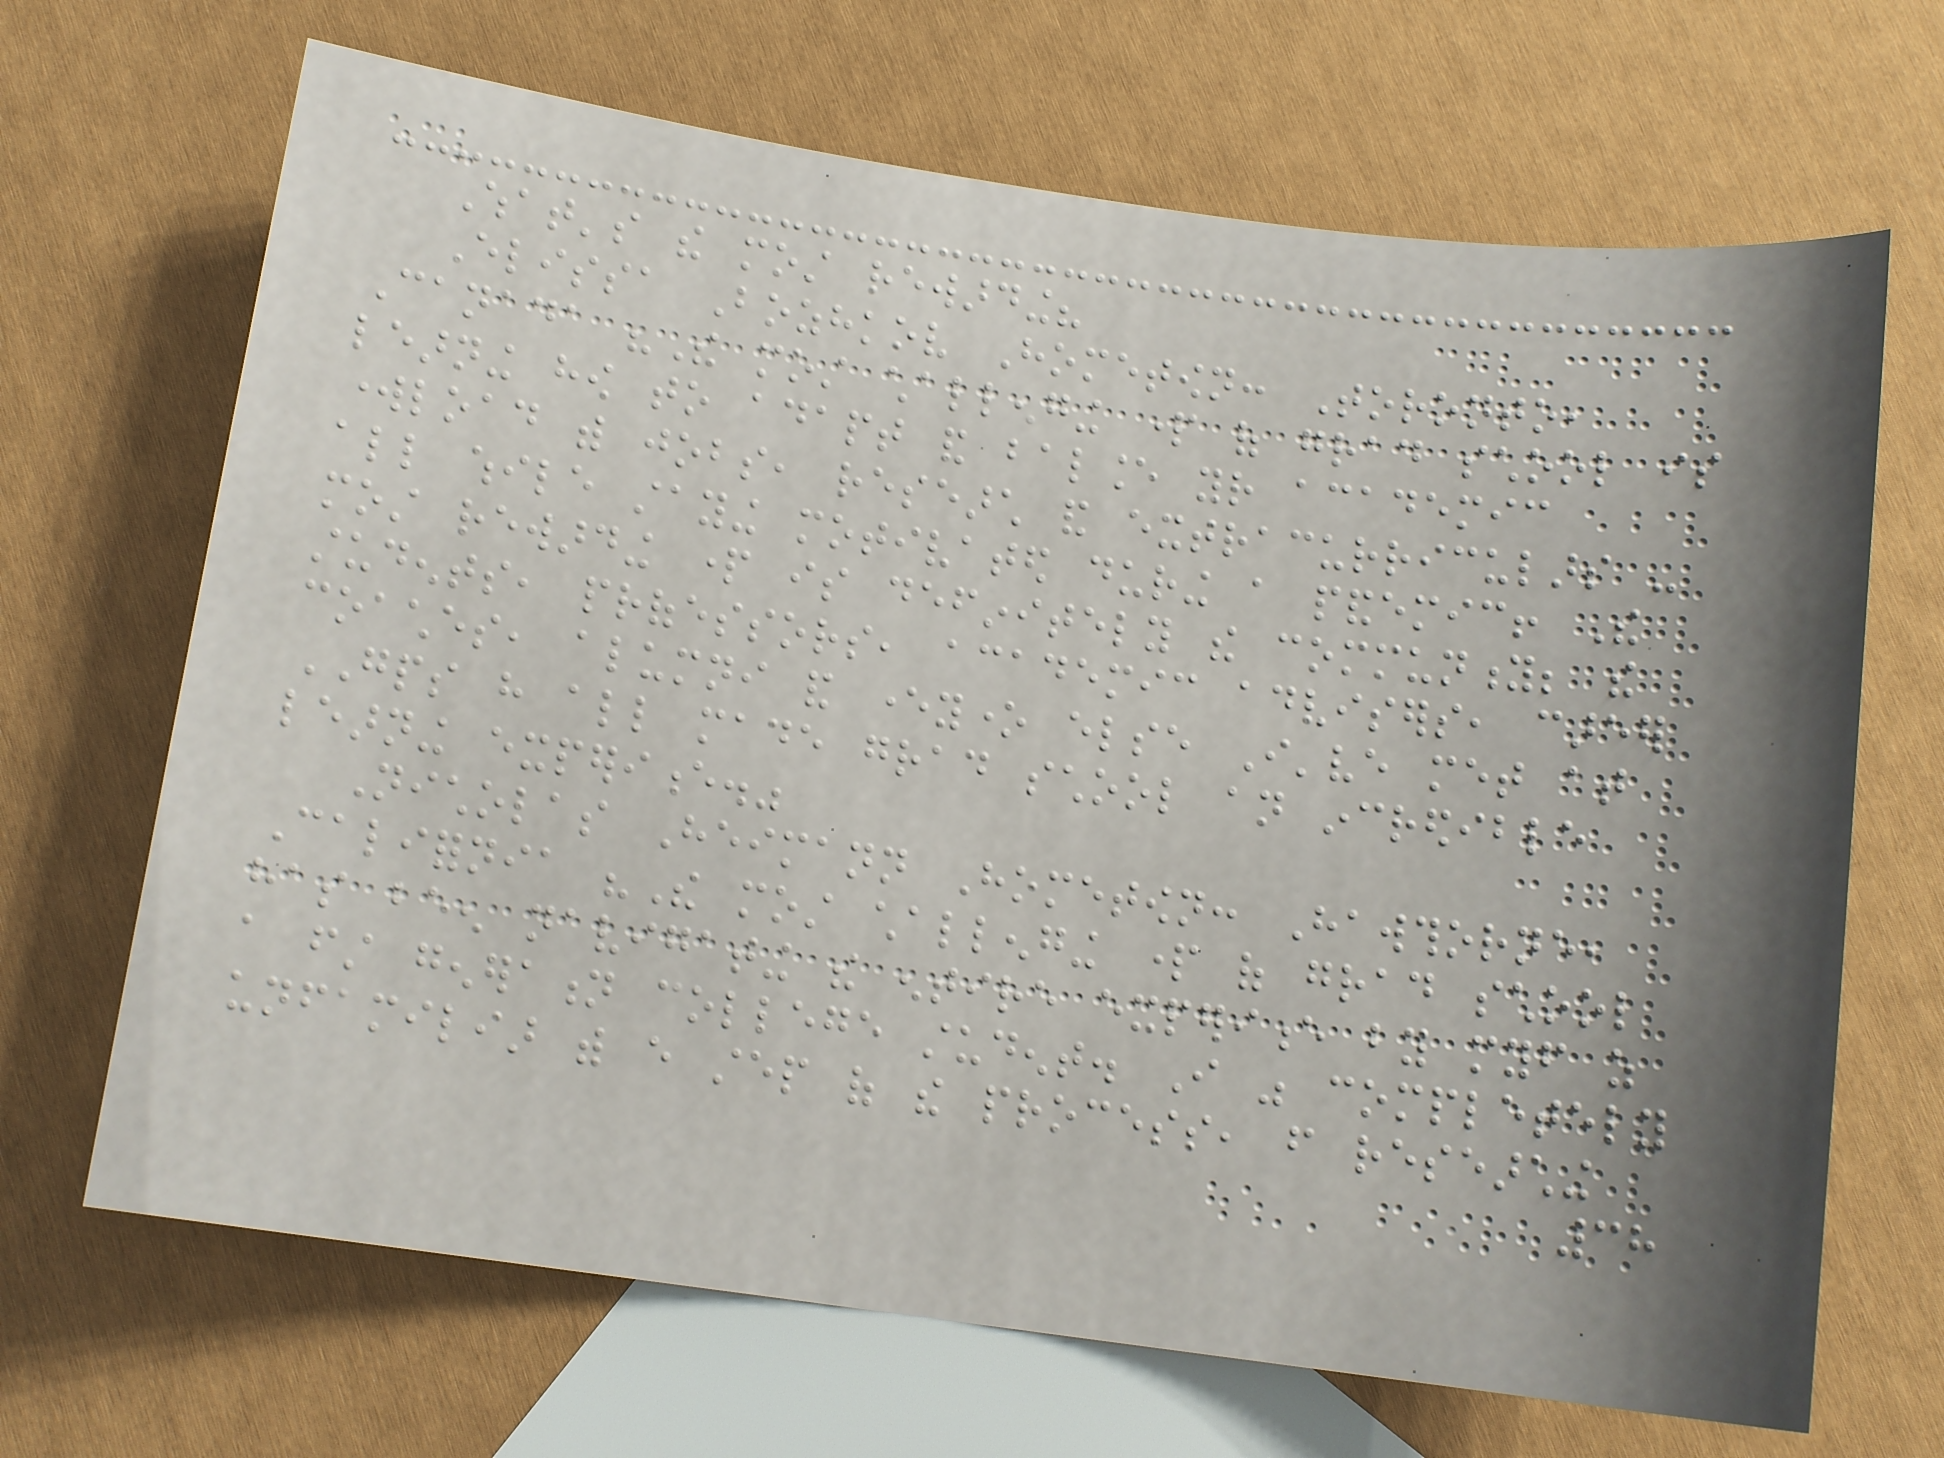What's the most rewarding?
Elissa Bozhkov Hometown: Toronto,
Canada "The most challenging part of grad school is
learning how to adapt and balance your academic
workload with jobs, research and extracurriculars -
all while staying motivated during a pandemic! The
most rewarding part is definitely the community; the
students, professors, academic advisers, career
coaches, alumni and everyone else I've met at
GPS have all made grad school an incredible
learning experience."
Nicholas Heimann Hometown: Hawthorne,
California "The most challenging part of grad school
has been navigating the entire experience by myself as
a first generation college student. I was completely
unfamiliar with every step of the process, from researching
38
